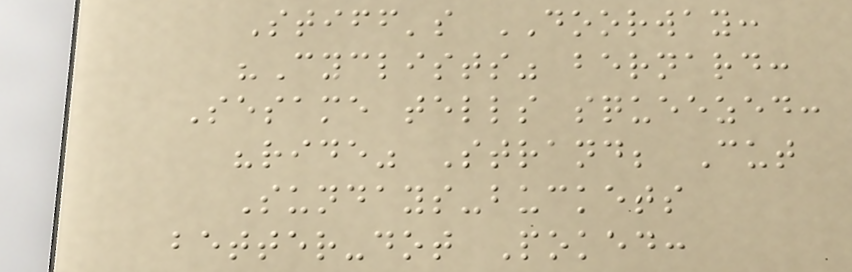Stiff's DOORWAY:
"Cyclists" bernard:
Sesame tells squeezed:
"ride" Strand; Cut
Sundays-buckets
better-dot Poked:
